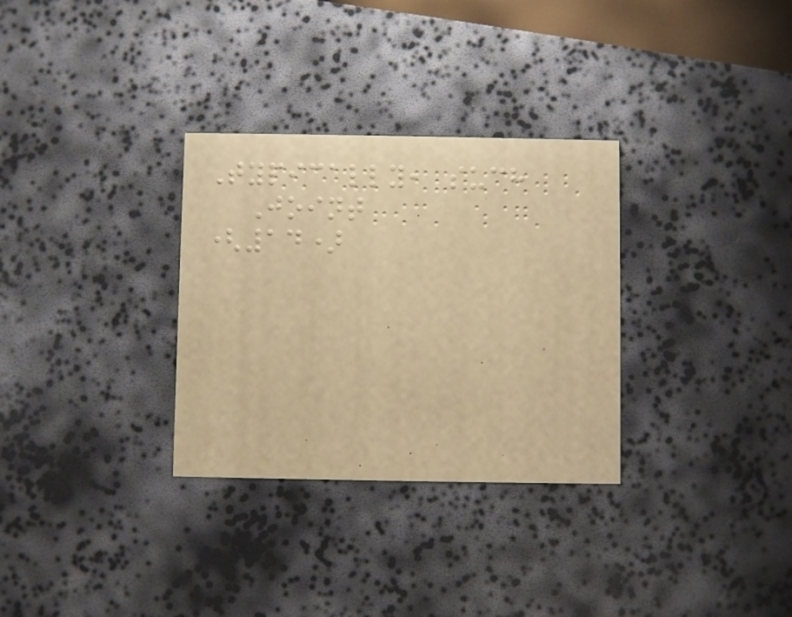Typically, such
Joint
(14)
